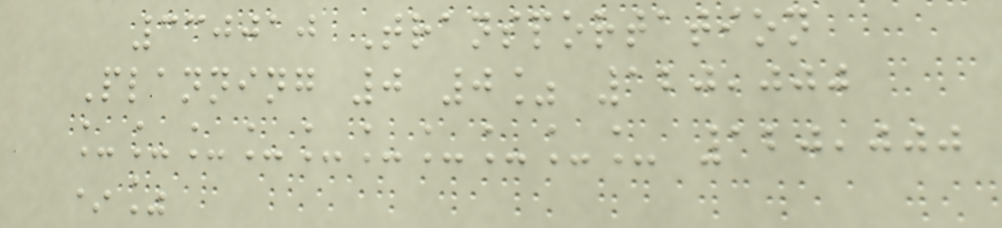330010 Transportation
Planning 0 0% 120,000
__________ 120,000
*%
